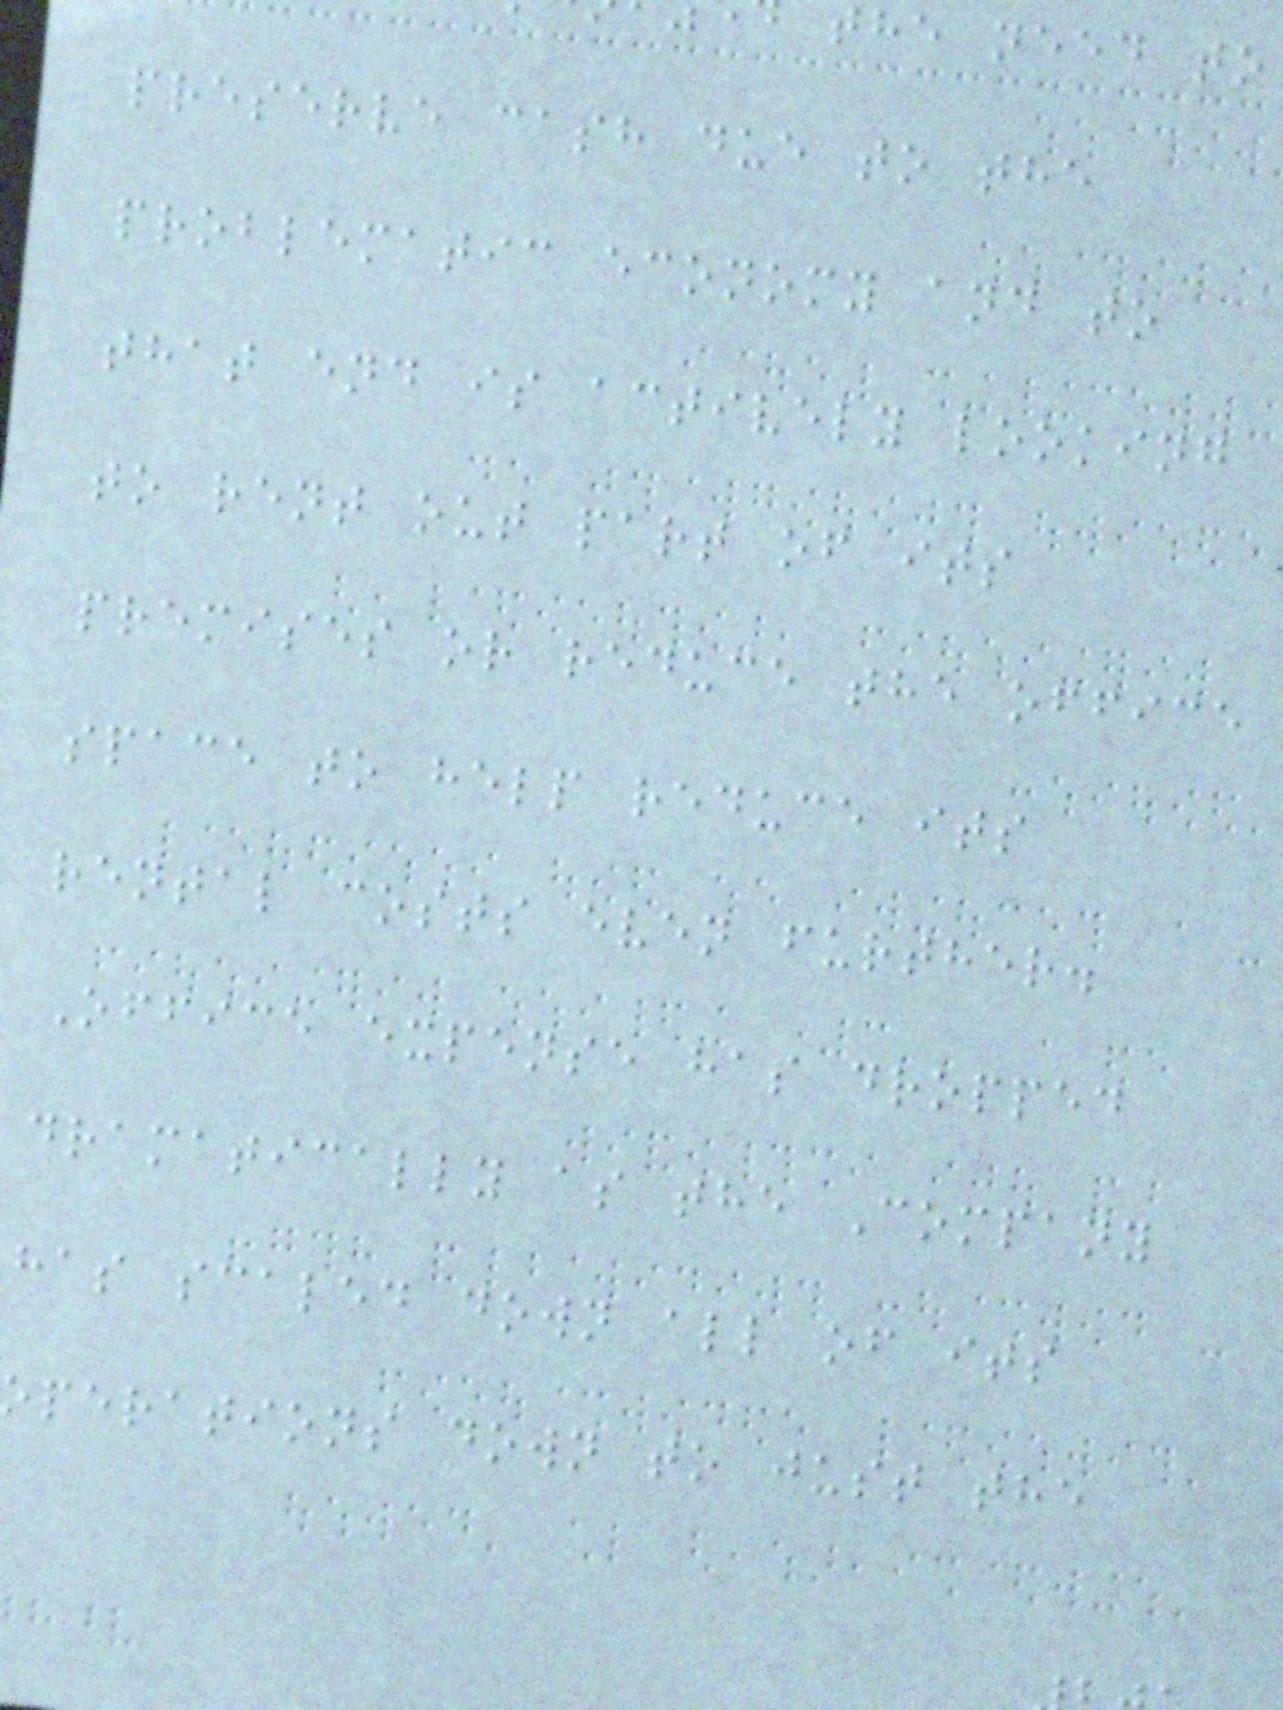the need to
preserve cash due to the
problematic economy and to
that end is actively looking
to rent out part of its
premises or reduce the office
space to help reduce its
rental costs even further.
Office expense has dropped
dramatically as the Company
has scaled down all of its
perations down to just the
